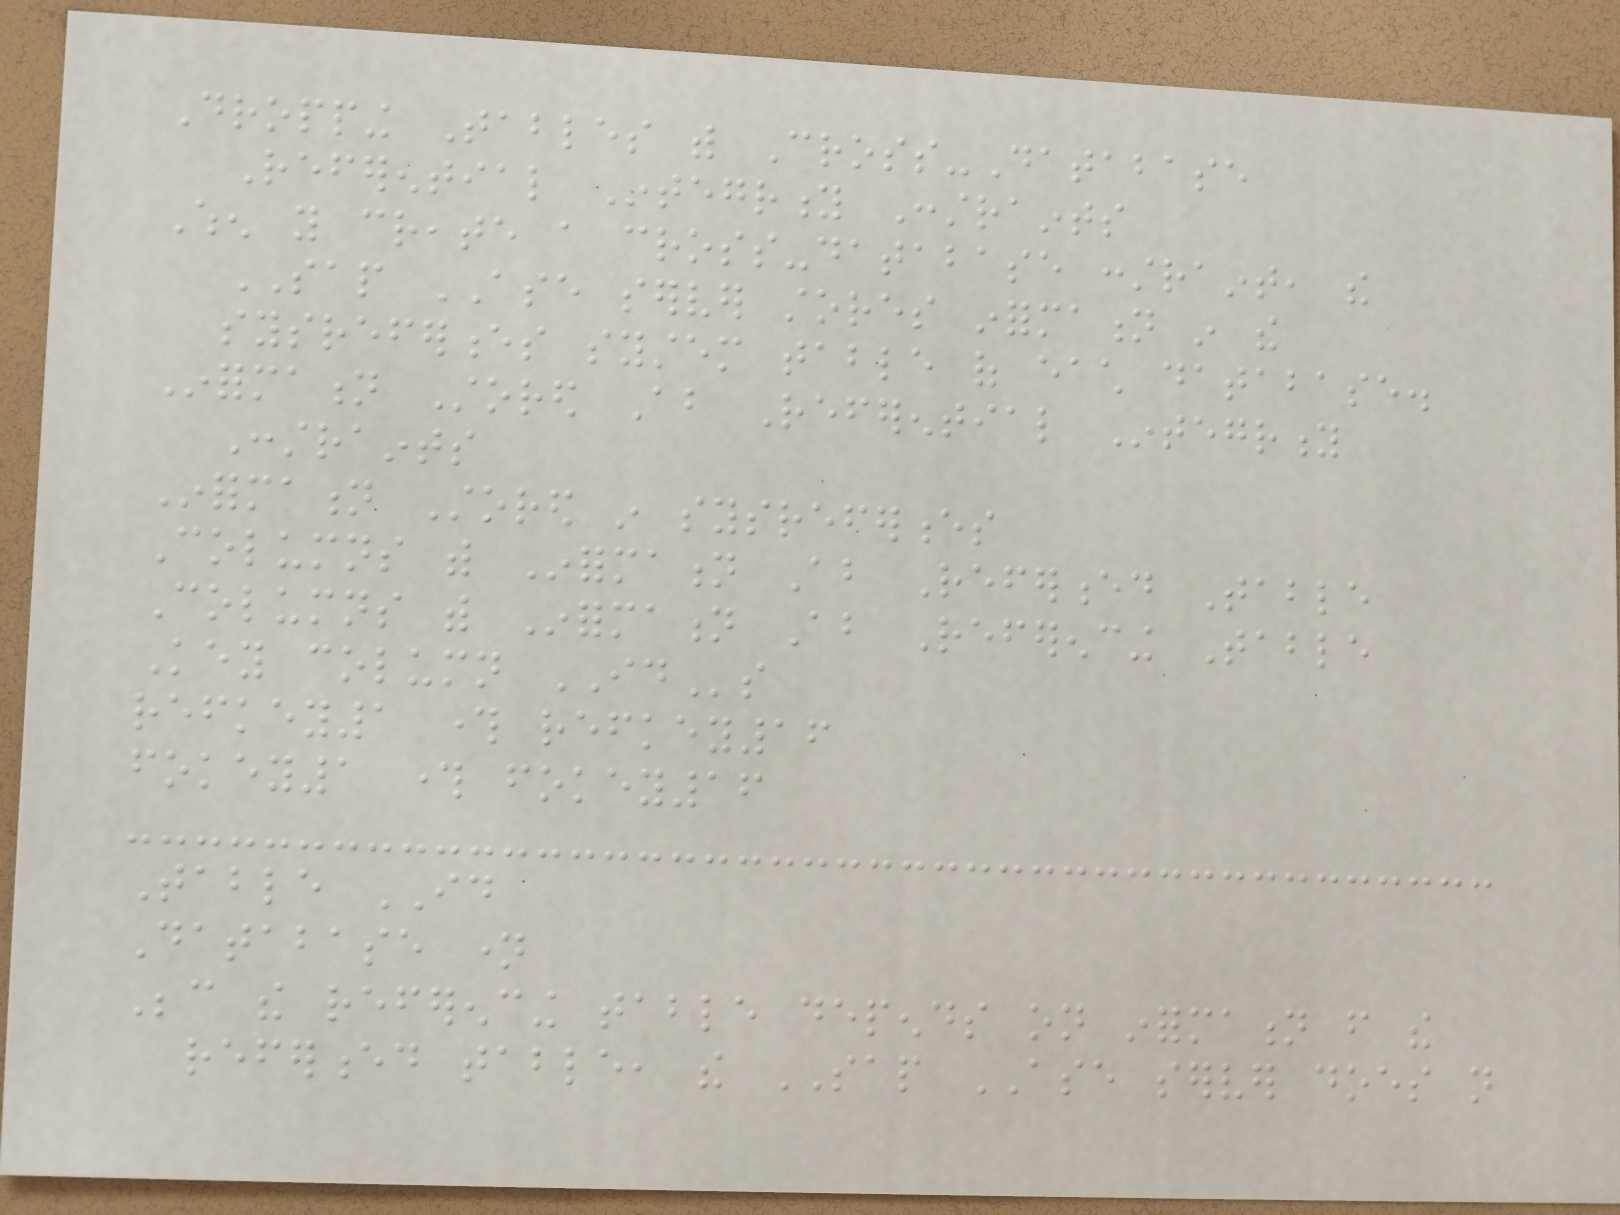Dropping Tables with Cross-Database
Referential Integrity Constraints
When you create a cross-database constraint, the
SAP ASE server stores information in the
sysreferences system table of each database.
Information Stored About Referential Integrity
Constraints
Information Stored in sysreferences
Columns with Information About Referenced Table
Columns with Information About Referencing Table
Key column IDs
refkey1 through refkey16
fokey1 through fokey16
Table ID
Database name
Because the referencing table depends on information from the
referenced table, the SAP ASE server does not
